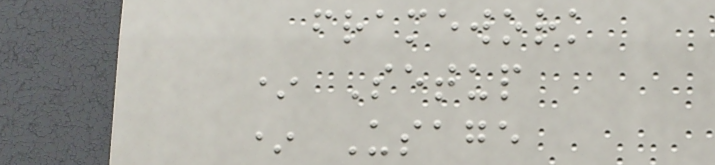framework
* Setup
* Usage
